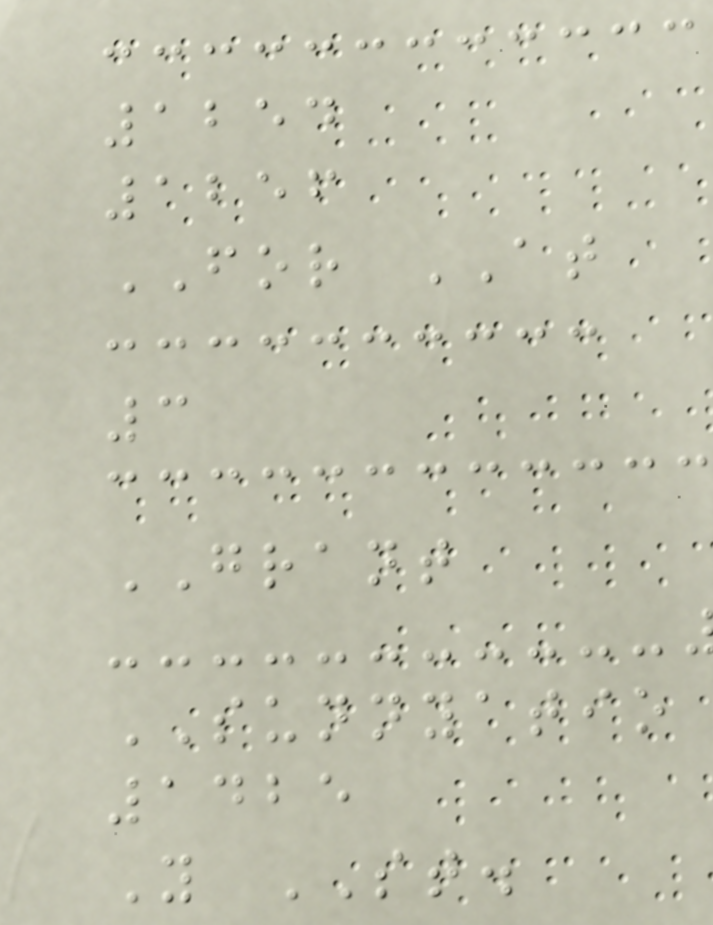1254
1256
FOR AT
3
GRANT
SUNNYATIO
1425
Y ST.
